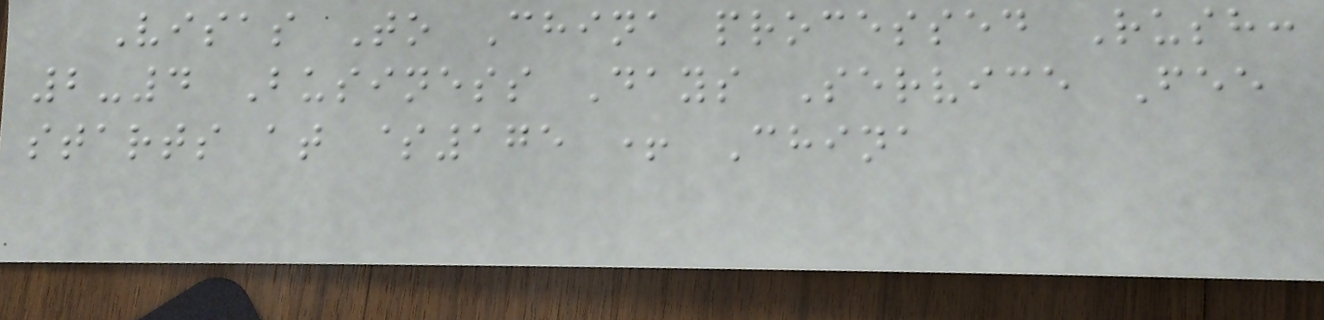Visas To China processed Rush:
2-4 Business Days Service Fee
starts at $175 + China
